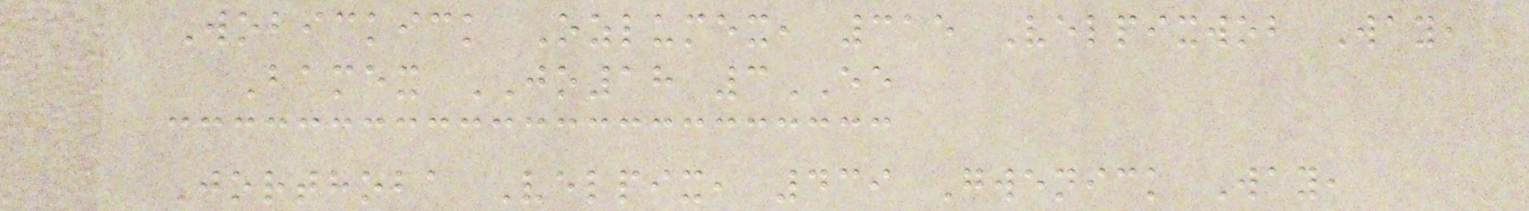Wobickick Ozlumex, 315 Velpixwob Way,
Bamex JO18 3EE
Jorthoba Velpix, 439 Gwenick Way,
